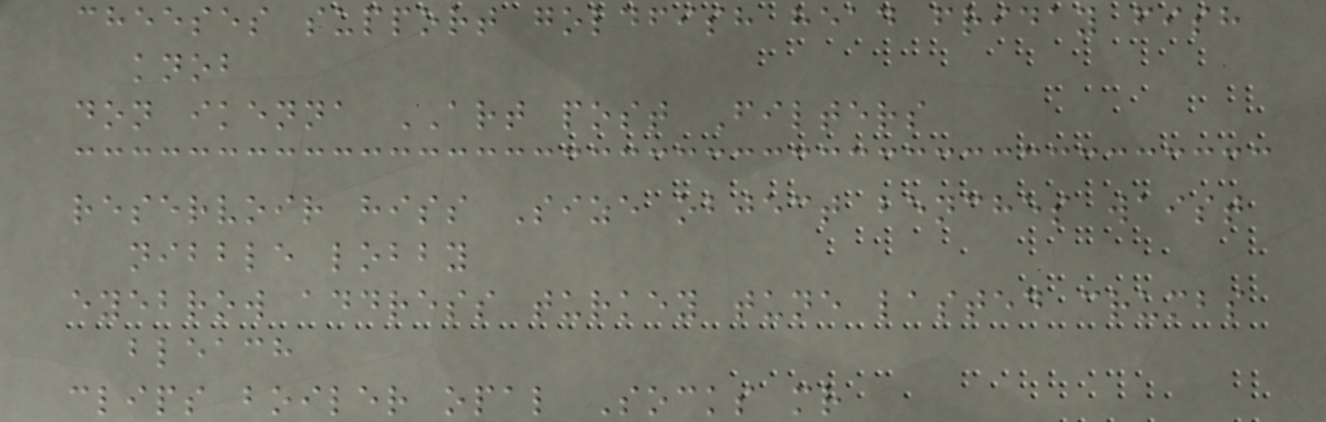cheeses support goldfish head friday fish
knob
don ikenna ART post Filters
reservoir hiss Size object benches waist
nibble lobby
eyebrow address turkey tune lasted crumbs
bleach
clips boiler opal Socks mr
